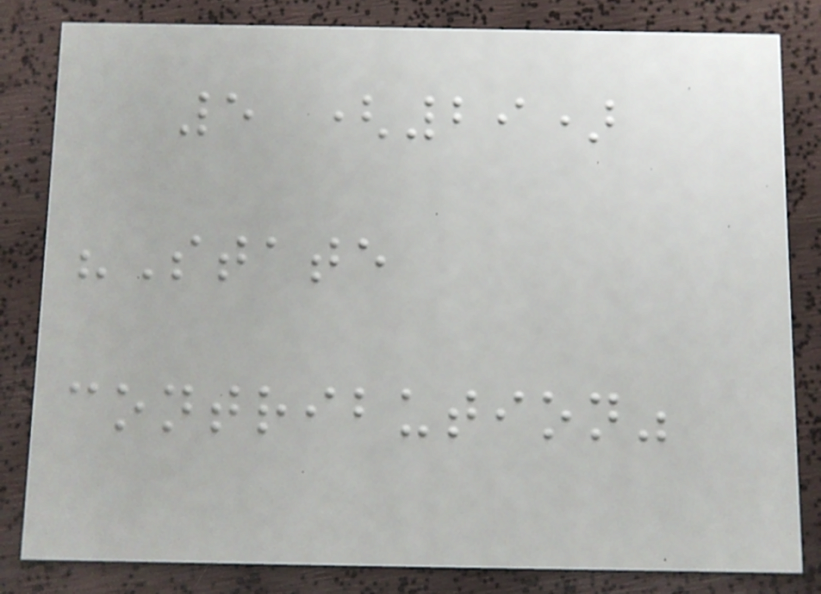5 (29)
"State
contribution"
